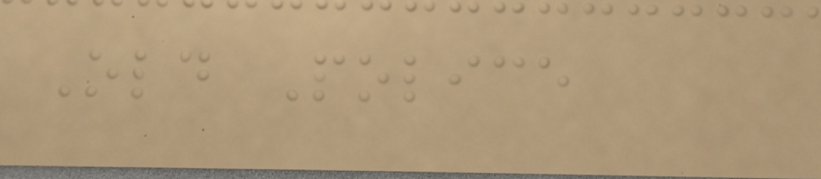Old Police
